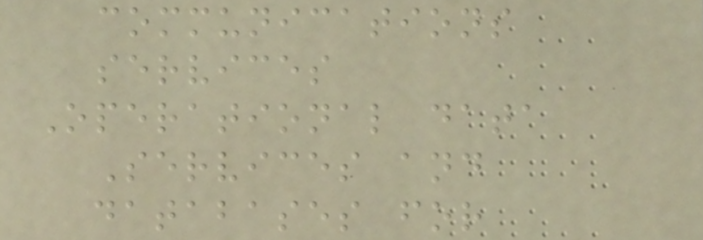communications
services
Operational data
Services and
databases for
